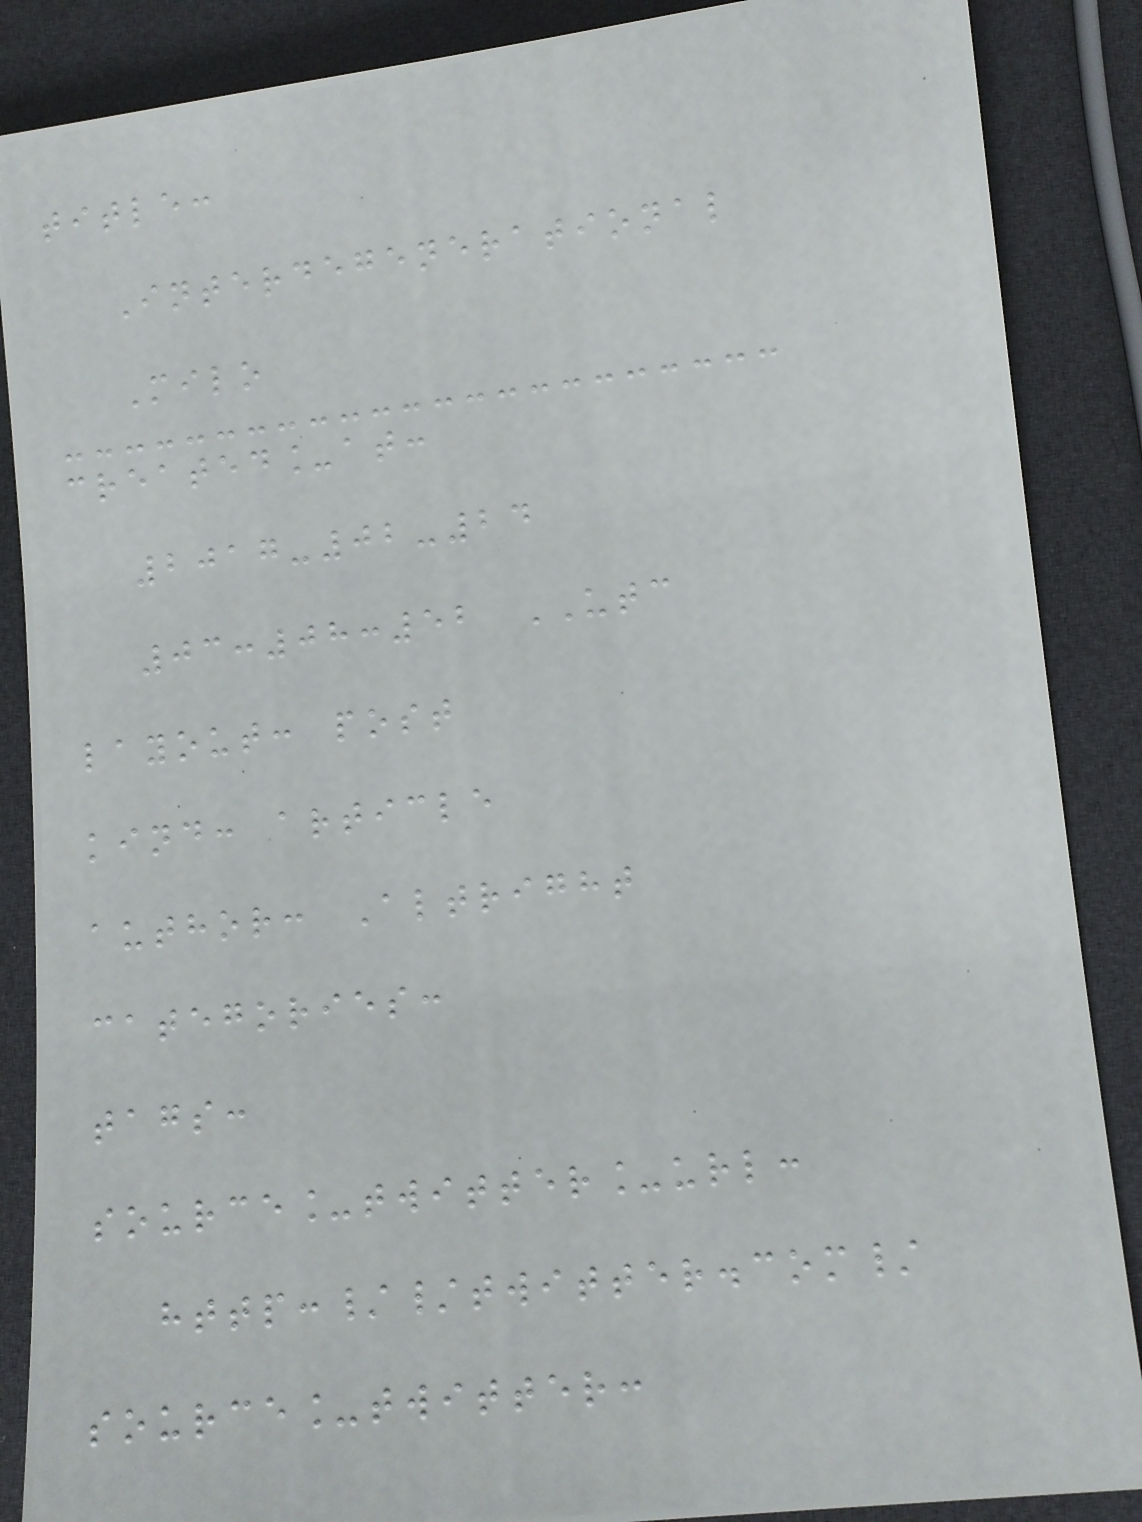title:
Interdegenerational
Milo
created_at:
2017-02-24
03:08:52 UTC
layout: post
kind: article
author: Altright
categories:
tags:
source_twitter_url:
http://twitter.com/
source_twitter:
